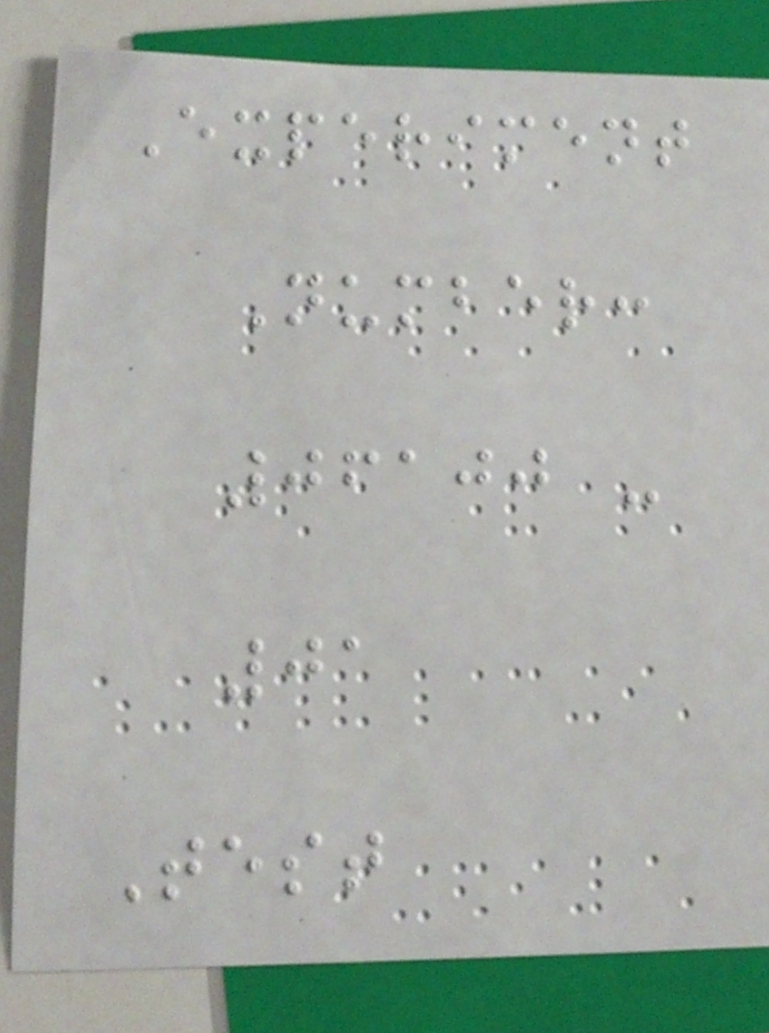Experiment
Number:
06100 -
01
Test
